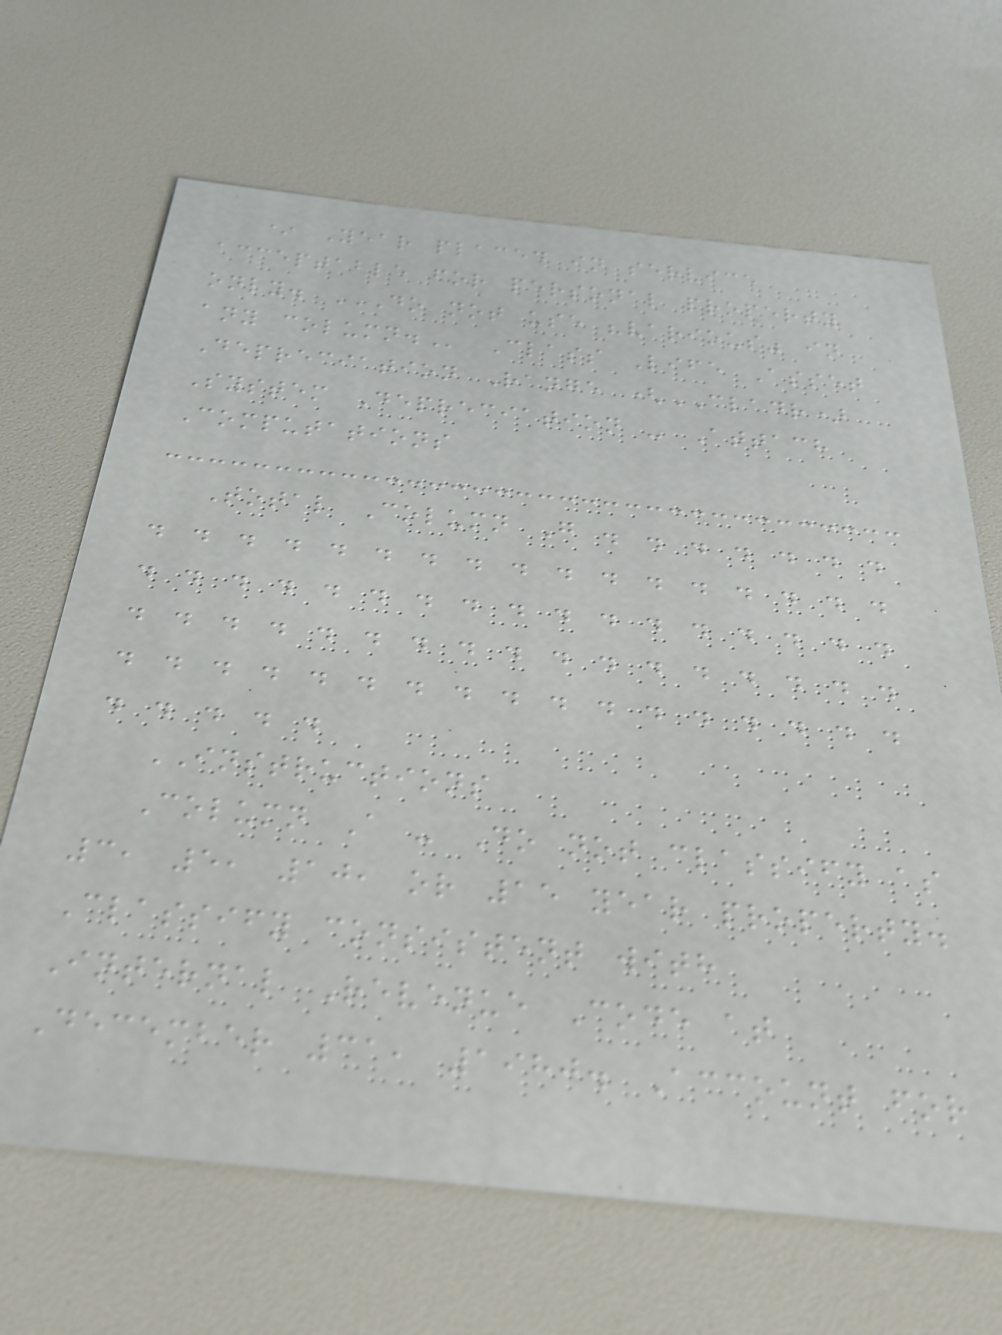* Year placed in service
acceptable for personal property
only. DO NOT USE "VARIOUS" IN
ANY COLUMN. Class Life Asset
Depreciation Range (CLADR)
System Depreciation - Attach
Computations
Total Column G . . . . . . .
. . . . . . . . . . . . . . . . .
. . . . . . . . . . . . . . . . .
. . . . . . . . . . . . . . . . .
. . . . . . . . . . . . . . . . .
. . . . .
INSTRUCTIONS
Column A - Do not classify as
3, 5, 10, or 15 year property.
Classify consistent with
Internal Revenue Code at
December 31, 1980. Account for
